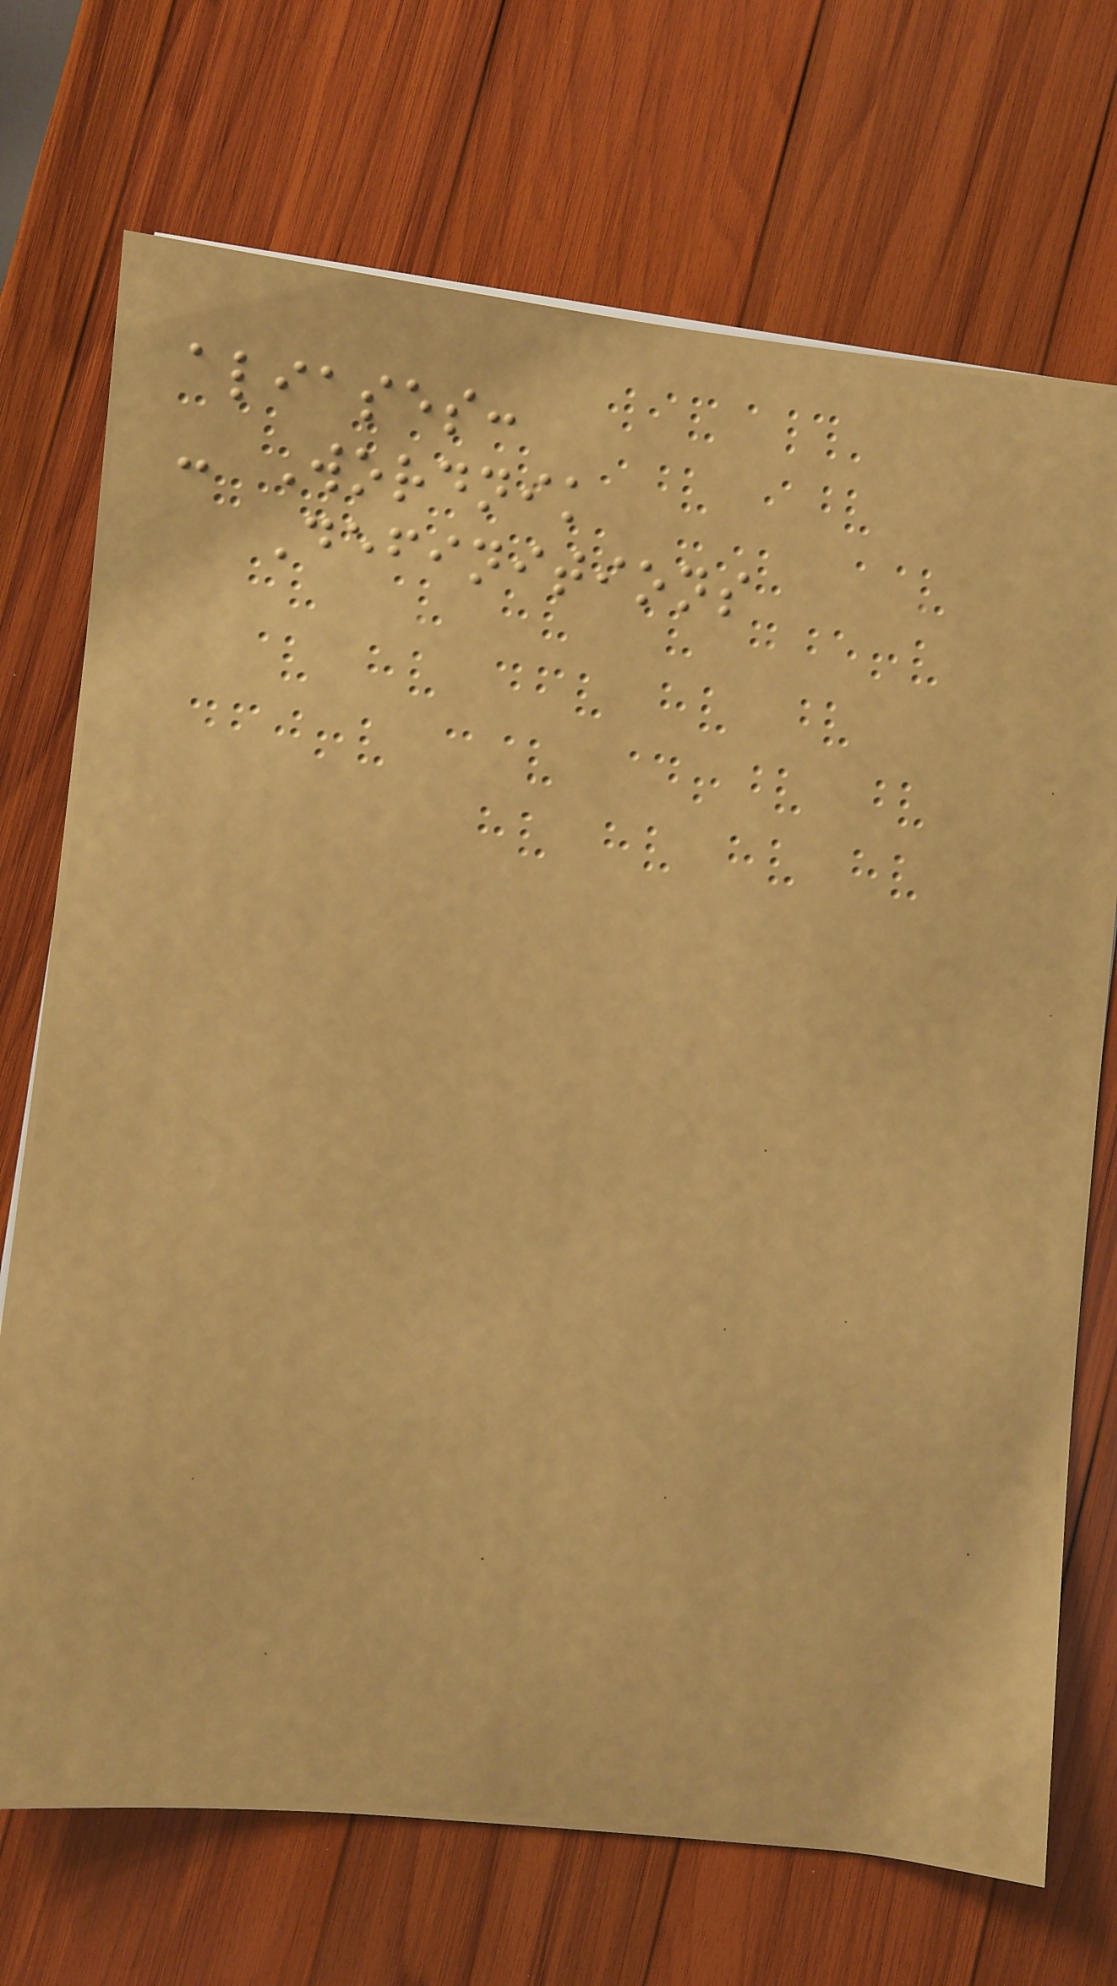aliases:
- Wordnik
Definitions
